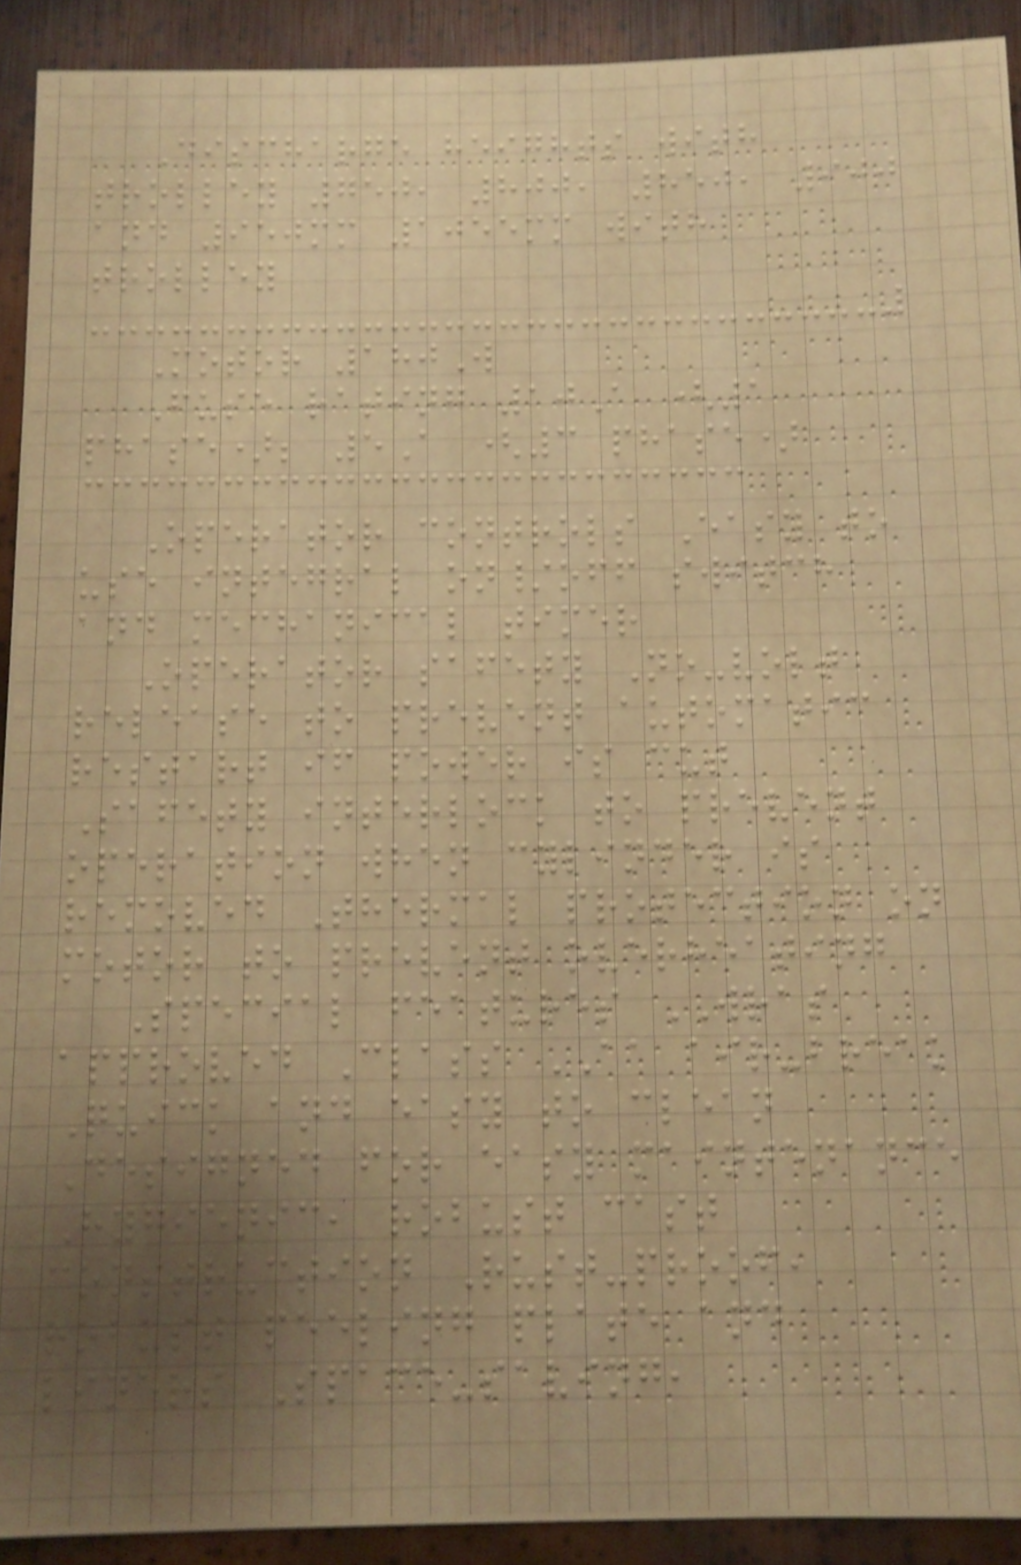Discharge heights with
trolley 750, 800, 850, 900
and 950mm 1055mm with
trolley
Motor 180W
Fuse rating 10A (1
phase); 5A (3 phase)
Operator controls Easy to
use integral on/off switch
and mechanical timer
Operator safety No-volt
release to prevent automatic
restart if power is cut
Safety interlock to prevent
operation when cylinder is
removed Thermal protection on
motor to prevent overheating
Special features WRAS
approved Class AA air-break
Quick and easy to clean
Designed for easy maintenance
Hygienic, robust cast
construction Rust-proof,
robust peeling plate and
liners Space-saving,
